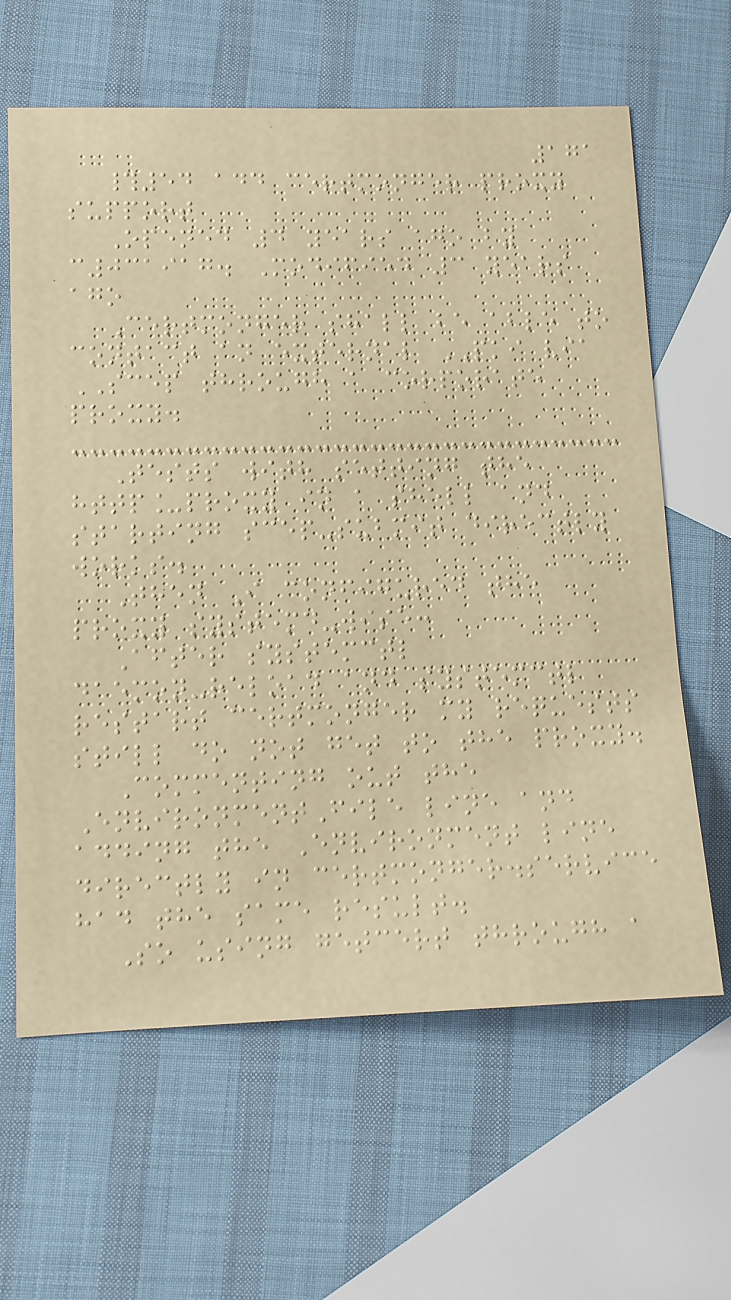171
#54 add certmonger proxy
support
Opened 4 years ago by
c031917. Modified 3 years
ago
Certmonger shall be able to
contact an external PKI via
SCEP through a corporate
proxy.
Tests with setting the
http_proxy in a shell and
starting scep-submit directly
works.
Then I configured the
proxy systemd-wise:
After systemctl
daemon-reload and systemctl
restart certmonger my requests
still do not get to the proxy.
Commenting out the
EnvironmentFile line and
adding the Environment line
directly in certmonger.service
had the same result.
So using getcert through a
